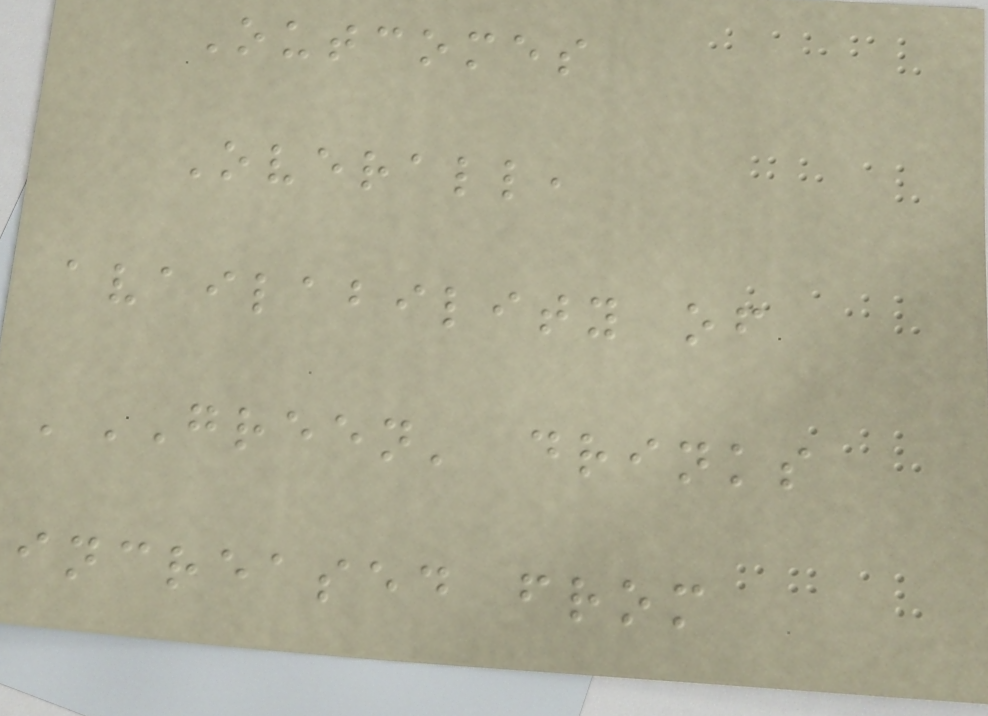Outcomes
Overall,
availability of
'GREEN' drinks
increased from
